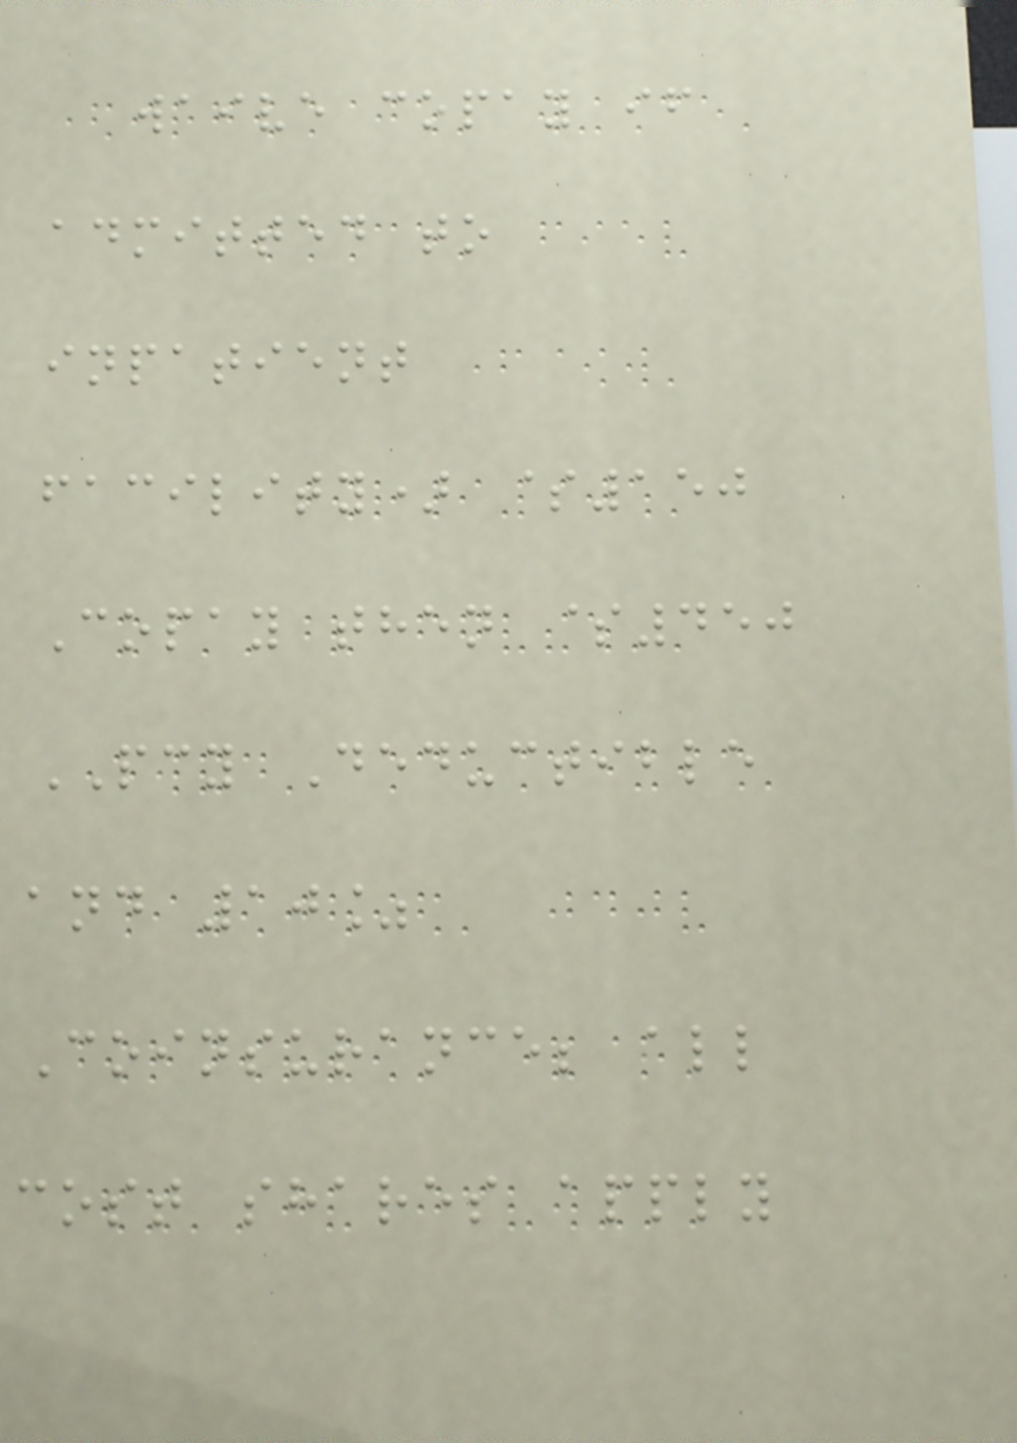waive copay if
admitted to
inpatient
facility) $150
Copay then $450
PCY Deductible
and 10%
Coinsurance; all
cost shares apply
